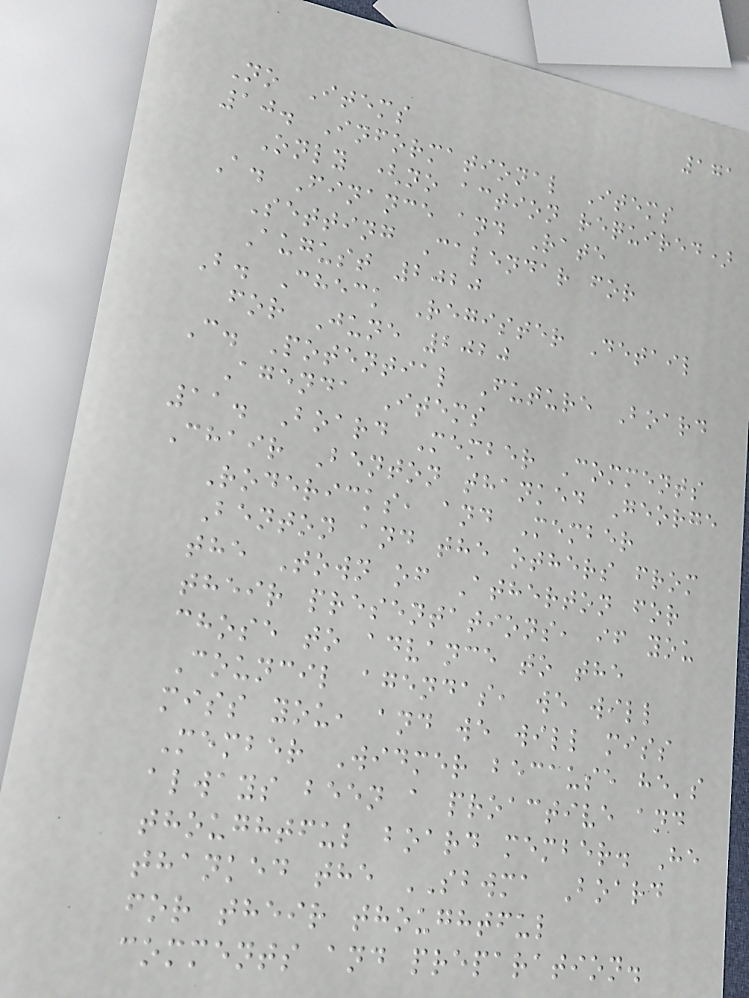171
No Items
10. Informational Items
Only (no action required)
A. Finance and Rate
Setting Calendar for
August 2020
B. Check Register Detail
for June 2020
C. Potential Future Board
Agenda Items
11. Board Member Comments
Chair Benton thanked George
Rodericks, and Member
Benton and the others from
the Town of Atherton for
their presentations, if you
chose to advance to the
Council agendas, we will
miss you, and we will miss
Member Widmer because he's
always been a proactive and
thoughtful board member. He
thanked the SBWMA Board
for their thoughtful
comments and preparation.
